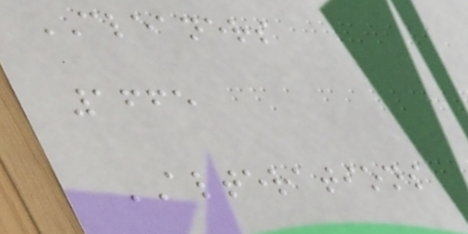CLEANERS
1665
ALTERATIONS
